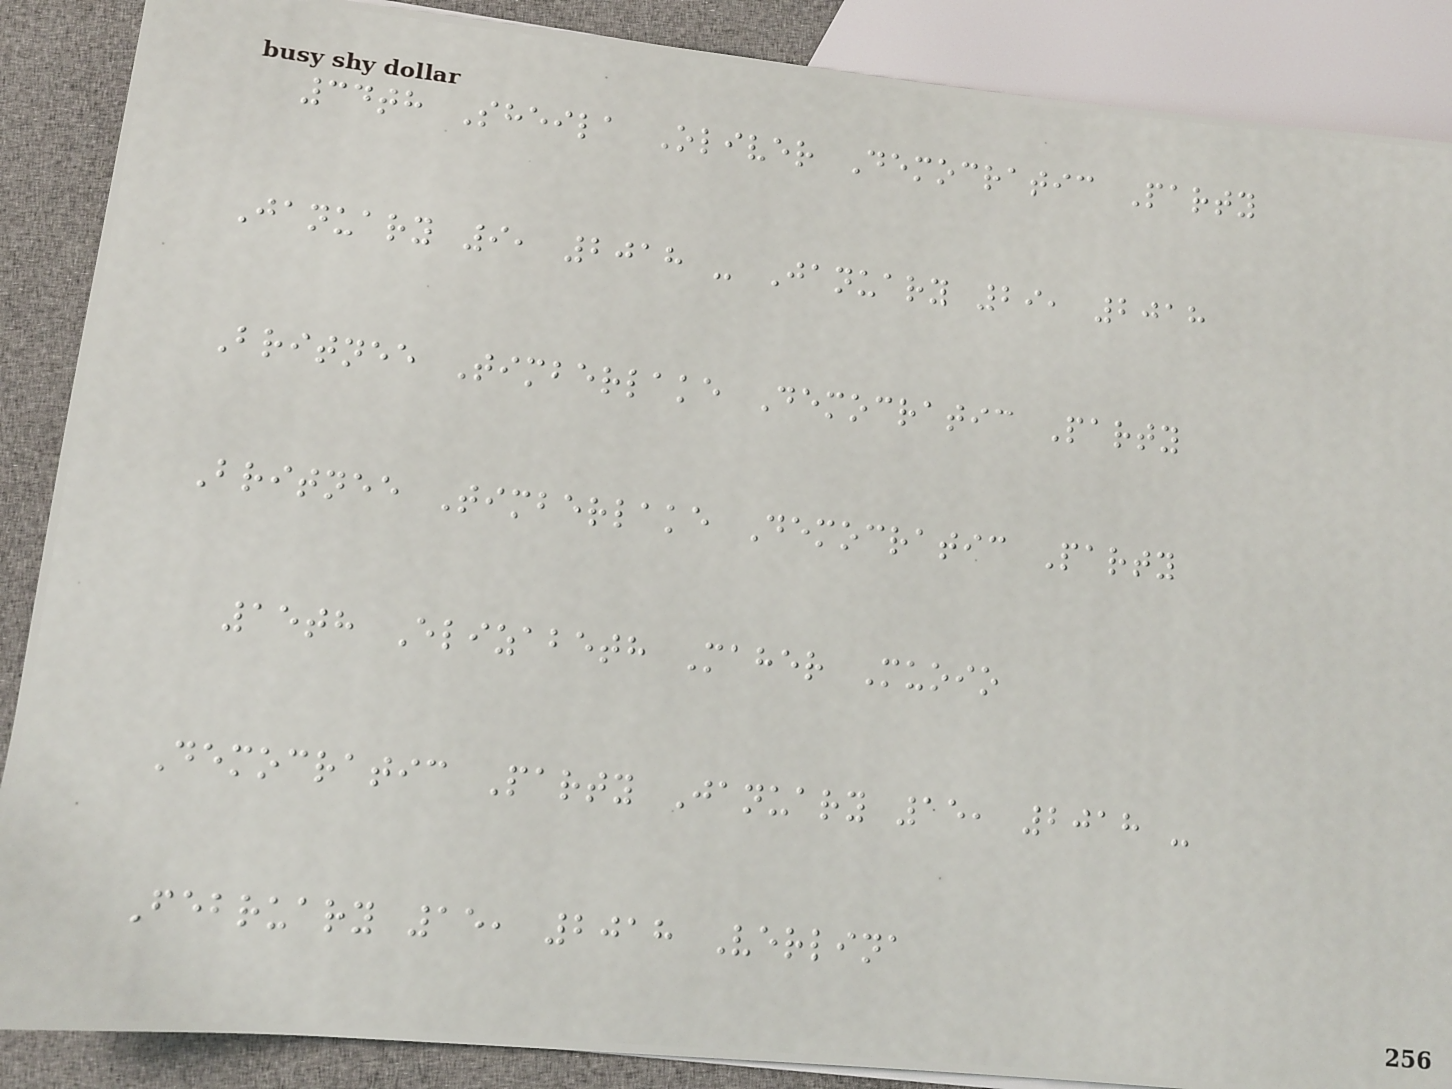34th Sheila Oliver Democratic Party
January 9, 2018 - January 29, 2018
Britnee Timberlake Democratic Party
Britnee Timberlake Democratic Party
15th Elizabeth Maher Muoio
Democratic Party January 15, 2018 -
February 15, 2018 Verlina
